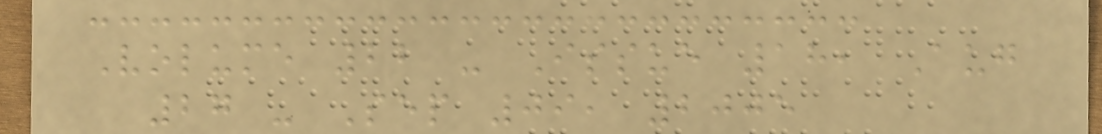Volume 22 - Issue 18, Aug
27 - Sep 09, 2005
